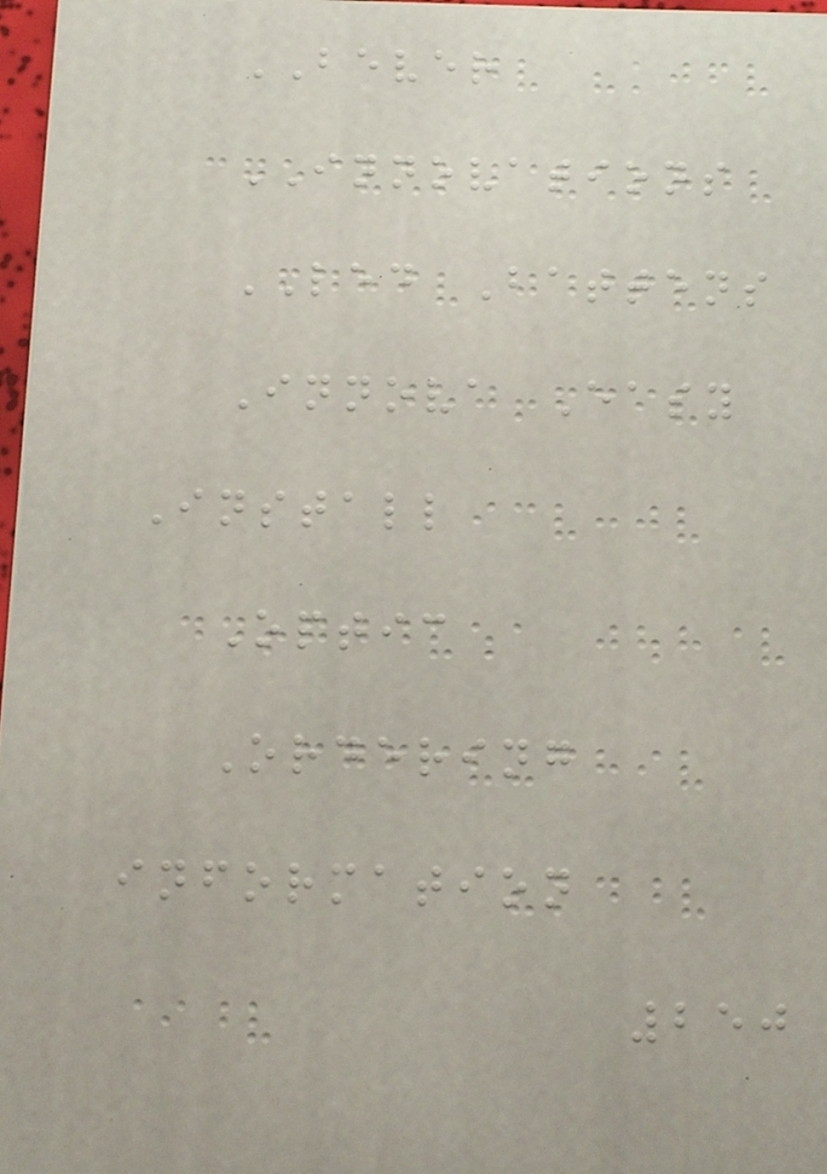BEVER
INNOVATIONS
LED Battens
Innova Easy
Install
Optic
Ordering
information
250
